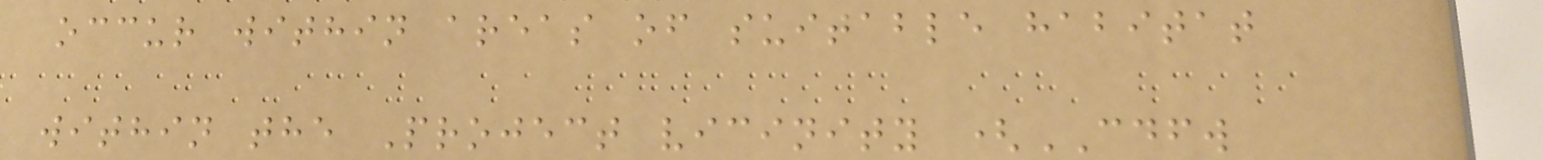occur within areas of suitable habitat
within the Project vicinity (CDFW
